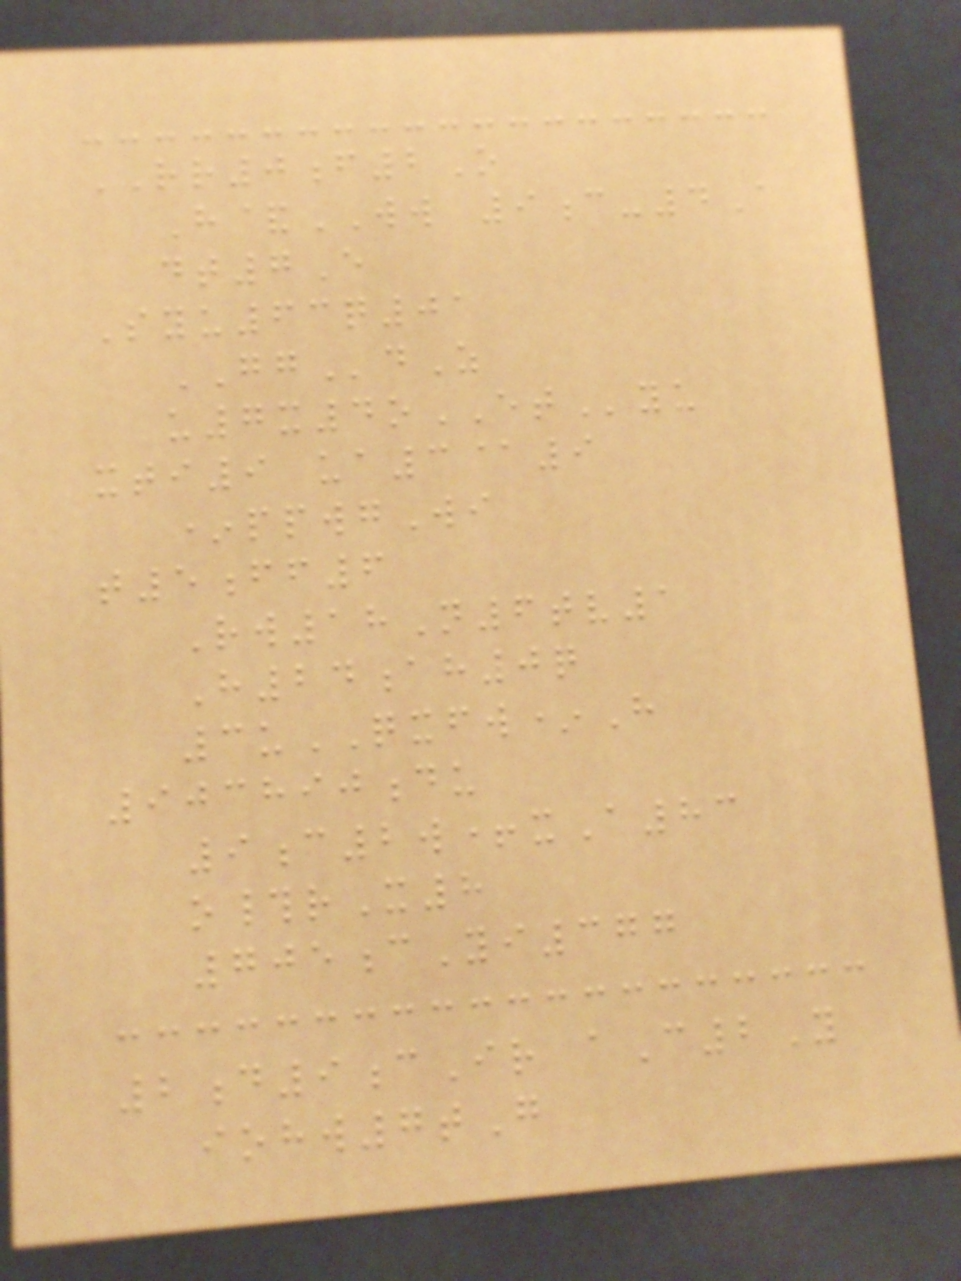RR0f2O
H&WW 9c-4A
dt7E
Syu63q01
GGdZ
u7x4oETyu
xti9 ua3@9
*ppwgWi
t5ff6
Rw18N6tv1
H24ah0q
3uQXFW*H
903890du
9c2w+xA83
o#rX8
705cYi377
2d9cIr aC2Y
iohw7tG
